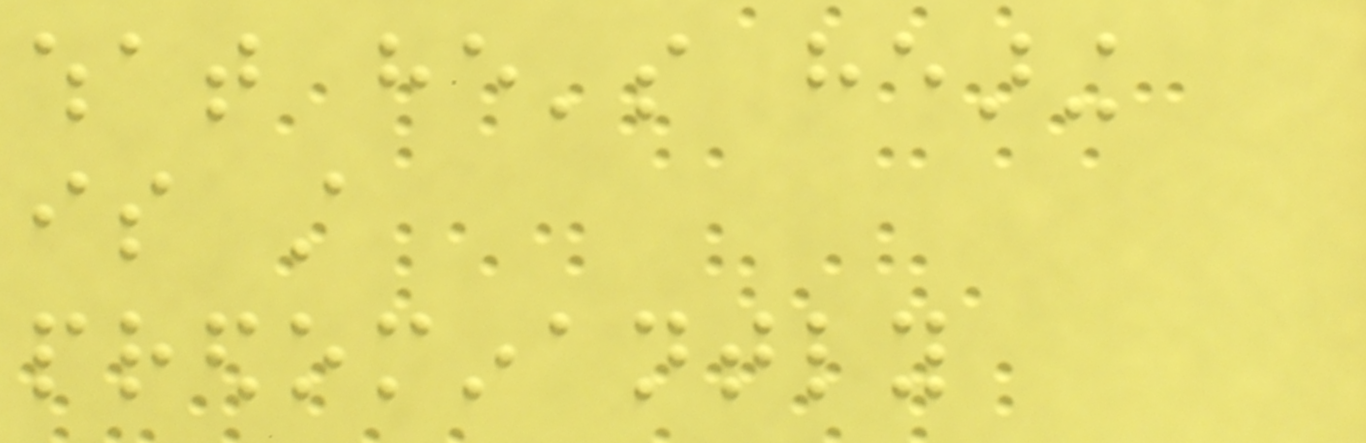what he's hearing
is still
predominantly
